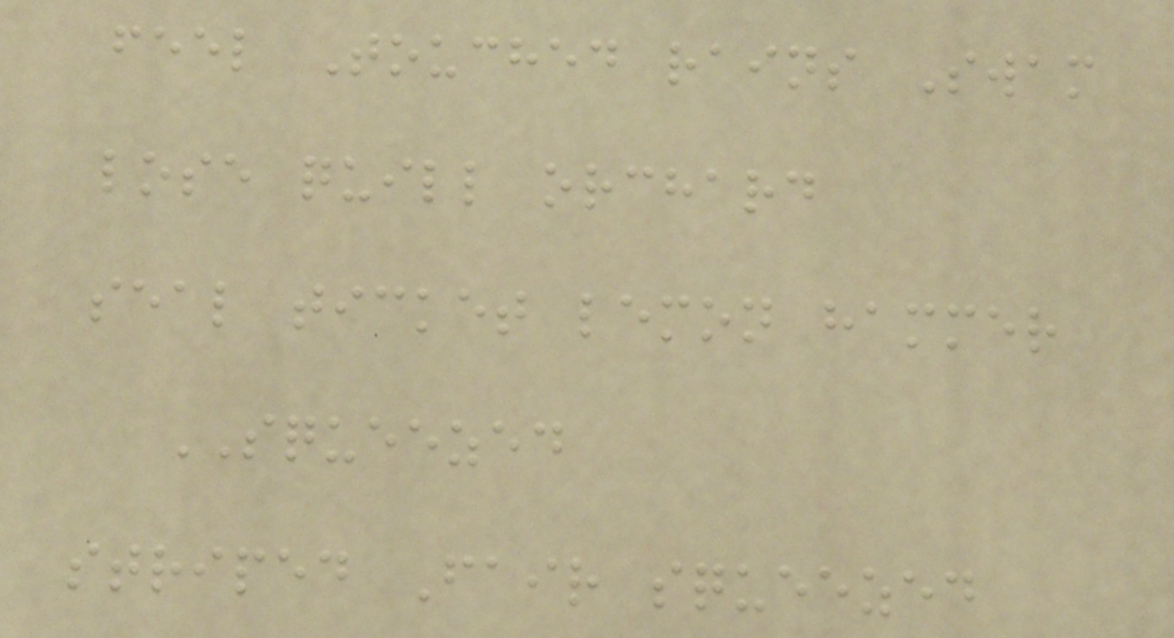feel Touched rains Swam
lose quill orchard
seal ticket lemon hammer
SQUEEZED
striped Fair squeezed
